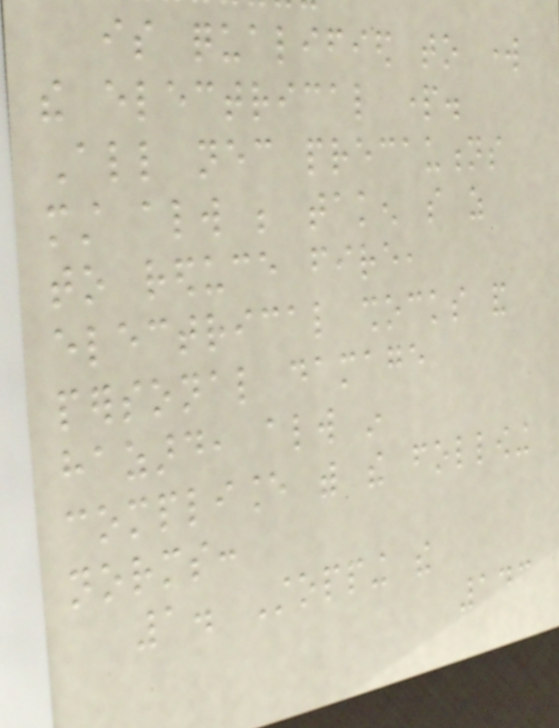is qualified to work
the electrical part.
All necessary precautions
must always be taken so as
to reduce fire,
electrical shocks and
personal damage
hazard, always in
compliance with the following
norms:
1. Stopping the
143
